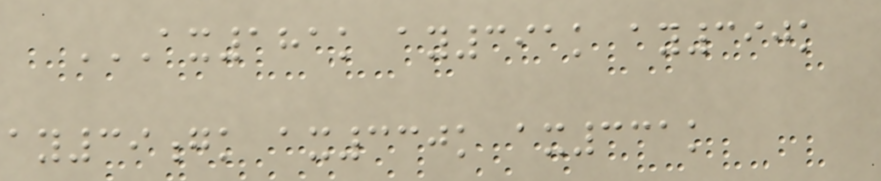AX181K AY391K AY390K
AY39GK AX330K AX331K
